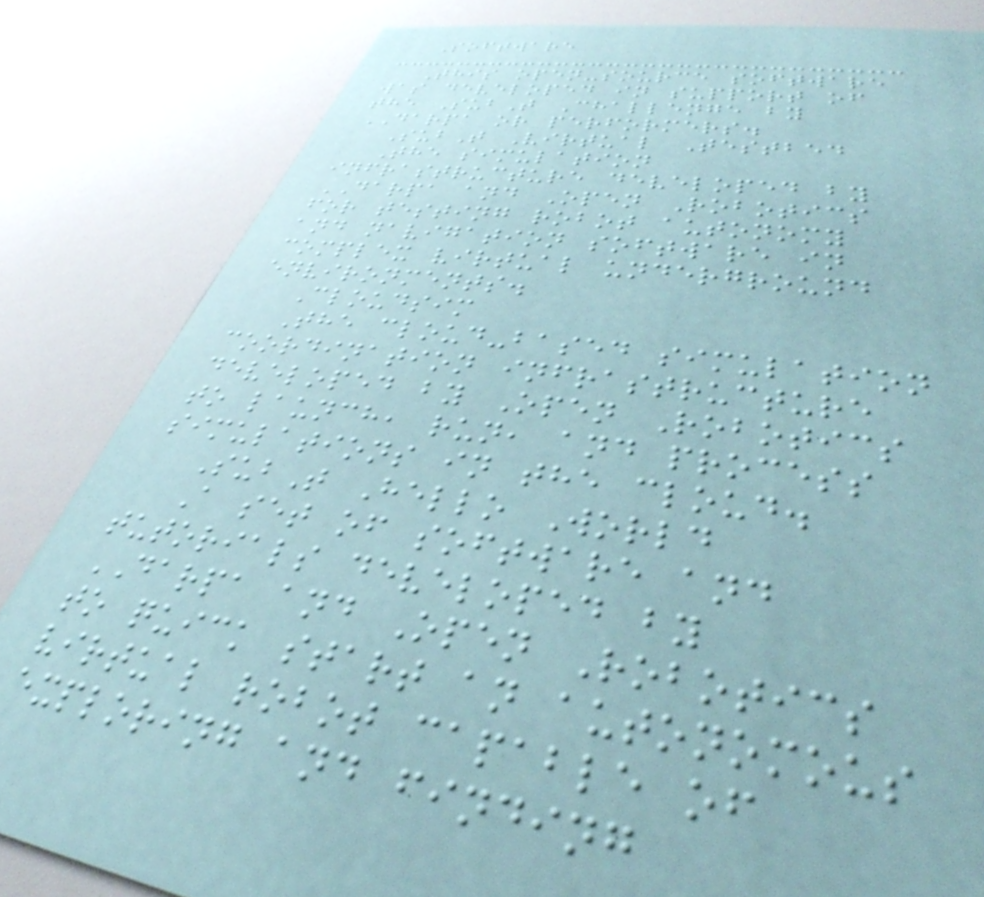Software
This open-source software
was developed in support of
the SubT Challenge by
DARPA or performers.
SubT Virtual Testbed
The simulation
infrastructure developed by
DARPA and Open Robotics
for testing robot autonomy
and navigation software in
complex virtual underground
environments.
Cloudsim
The cloud-based simulation
coordination infrastructure
developed by Open Robotics
to launch, run, and process
simulations in the cloud.
SubT Hello World
A set of software and
tutorials developed by
DARPA and Open Robotics
to quick start an autonomous
virtual robot capable of
exploring and finding
